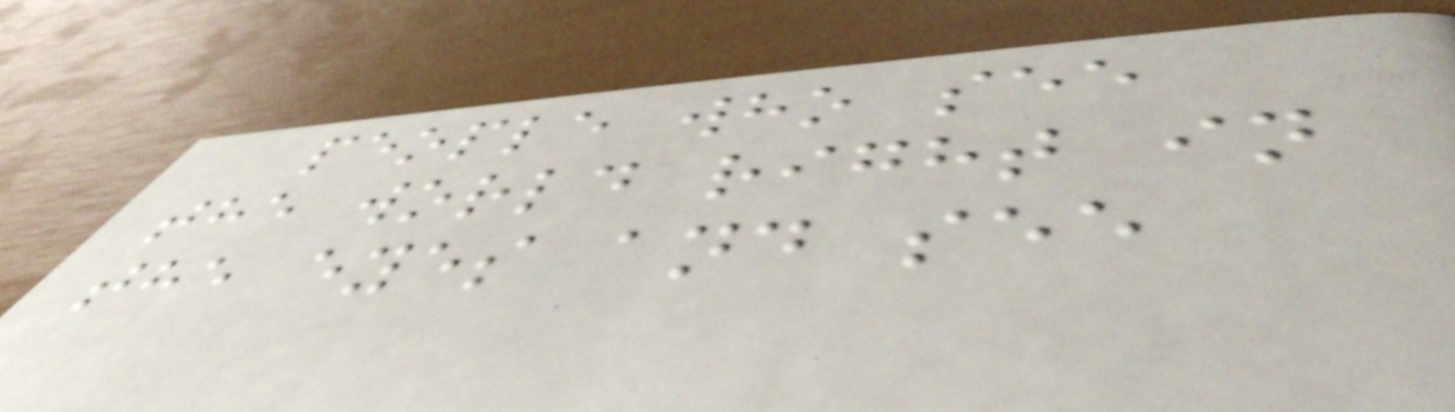people who see
the world right in
the eyes and see
